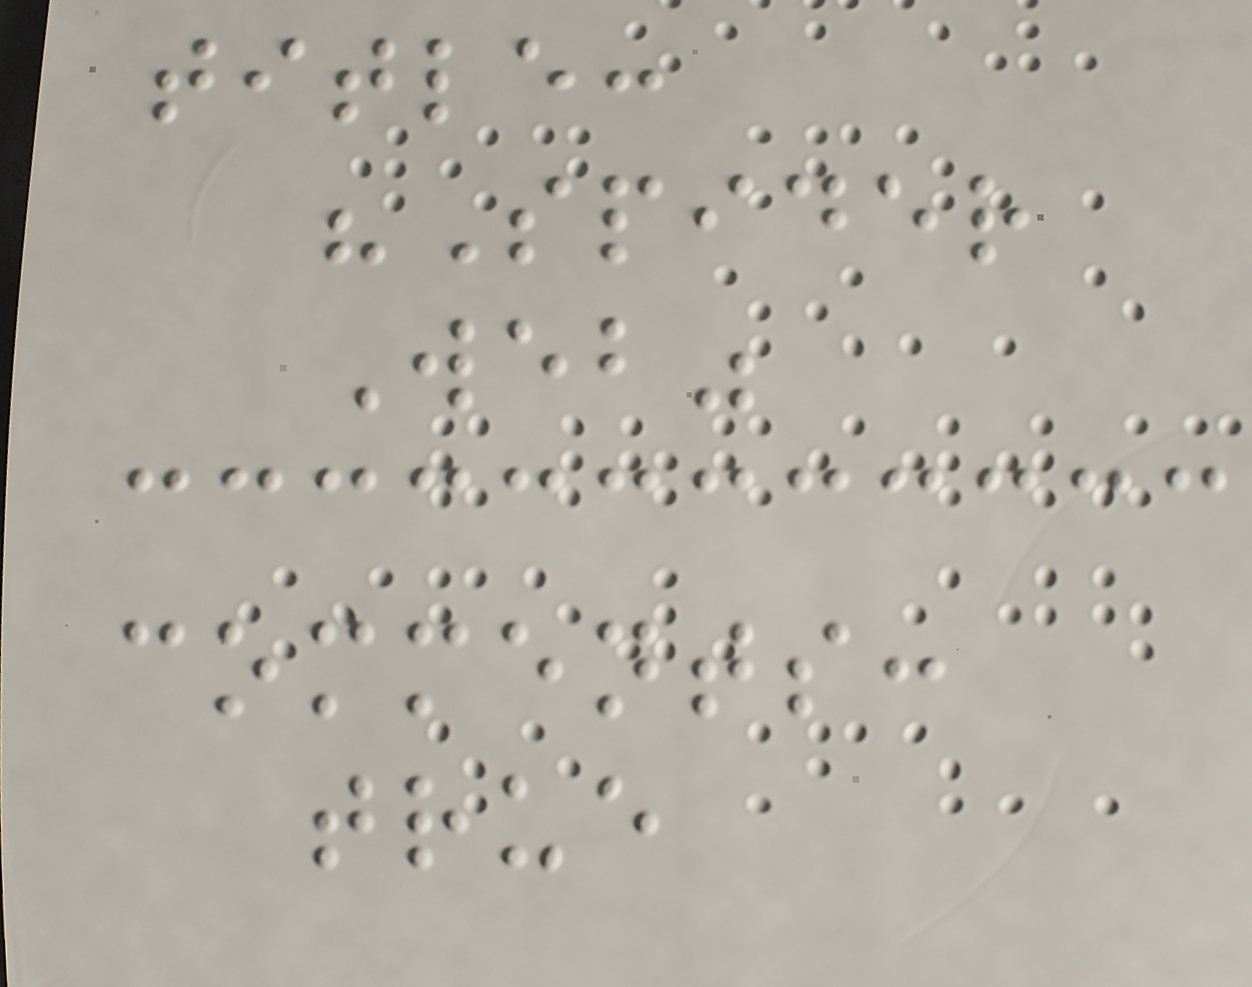title:
"Spider
Web"
comments:
true
